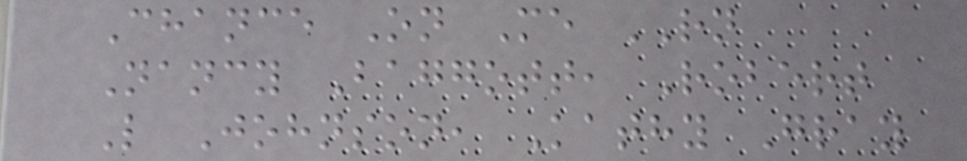Chance On Me RN
Nancy Baggott, Robert
L Johnson, Kathy Gray
